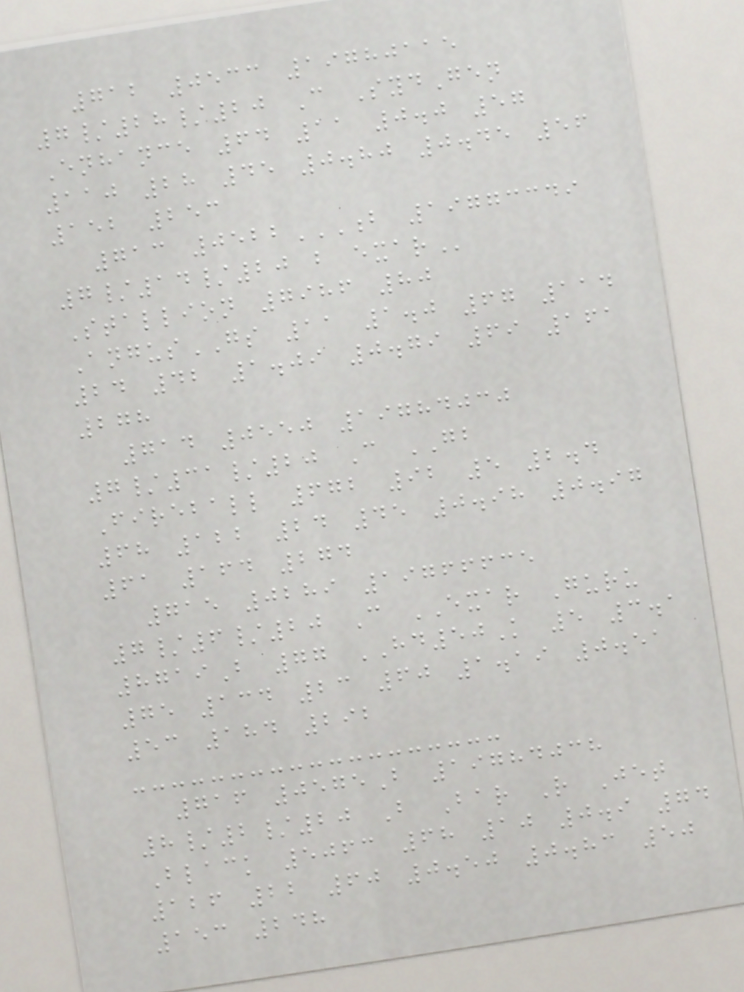712 0533 19780115
7/28/20 C SydGen
Enhance 64 11 0.0 57
110 28 45 0.80 0.45 56
152 253
713 0522B 19773349
7/14/20 B EXAR
Stallion 7986 80
AngusGS 11 1.0 67 114
24 42 1.09 0.79 69 161
278
714 0550 19784030
7/31/20 C GB
Fireball 672 92 5 2.4
68 122 24 45 0.98 0.97
61 164 274
715 0289 19766635
7/6/20 C EXAR Guru
8719B 77 HD50K 5 3.1
75 134 23 60 1.19 0.51
53 184 292
716 0575B 19784038
8/2/20 B Bar R Jet
Black 5063 68 10 0.9 74
126 22 60 0.50 0.83 50
153 248
